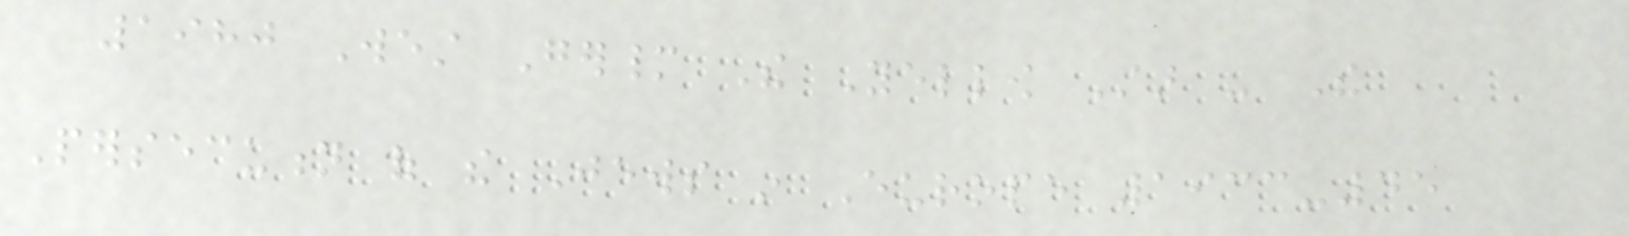1980 West Germany The Yellow Star - The
Persecution of the Jews in Europe 1933-45
